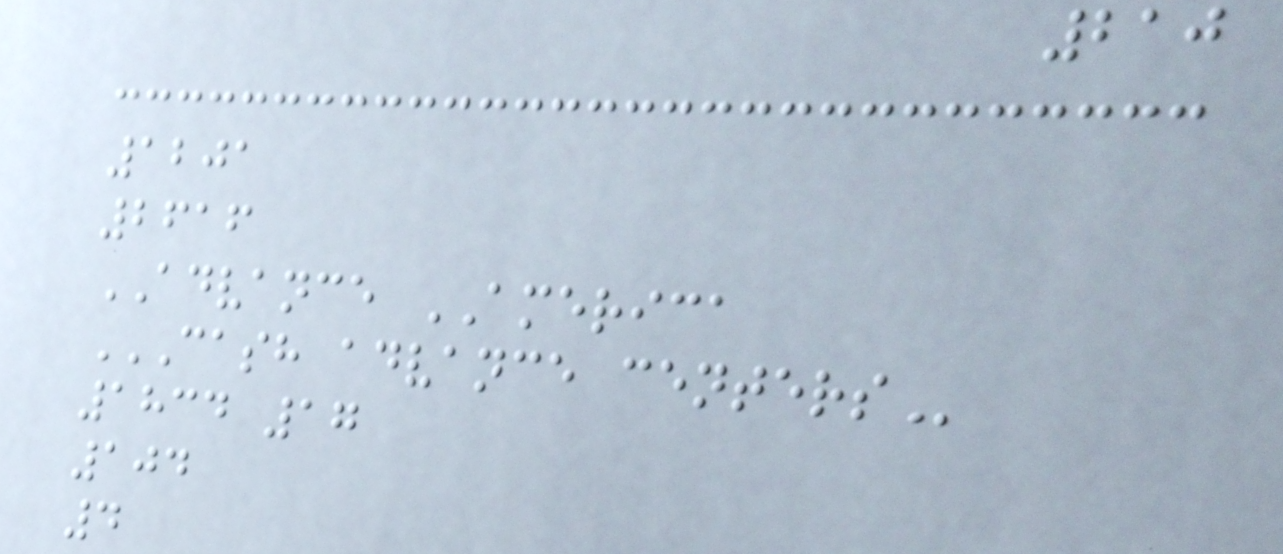210
1201
2616
ADVANCE AMERICA
CASH ADVANCE CENTERS
1834 17
104
4
